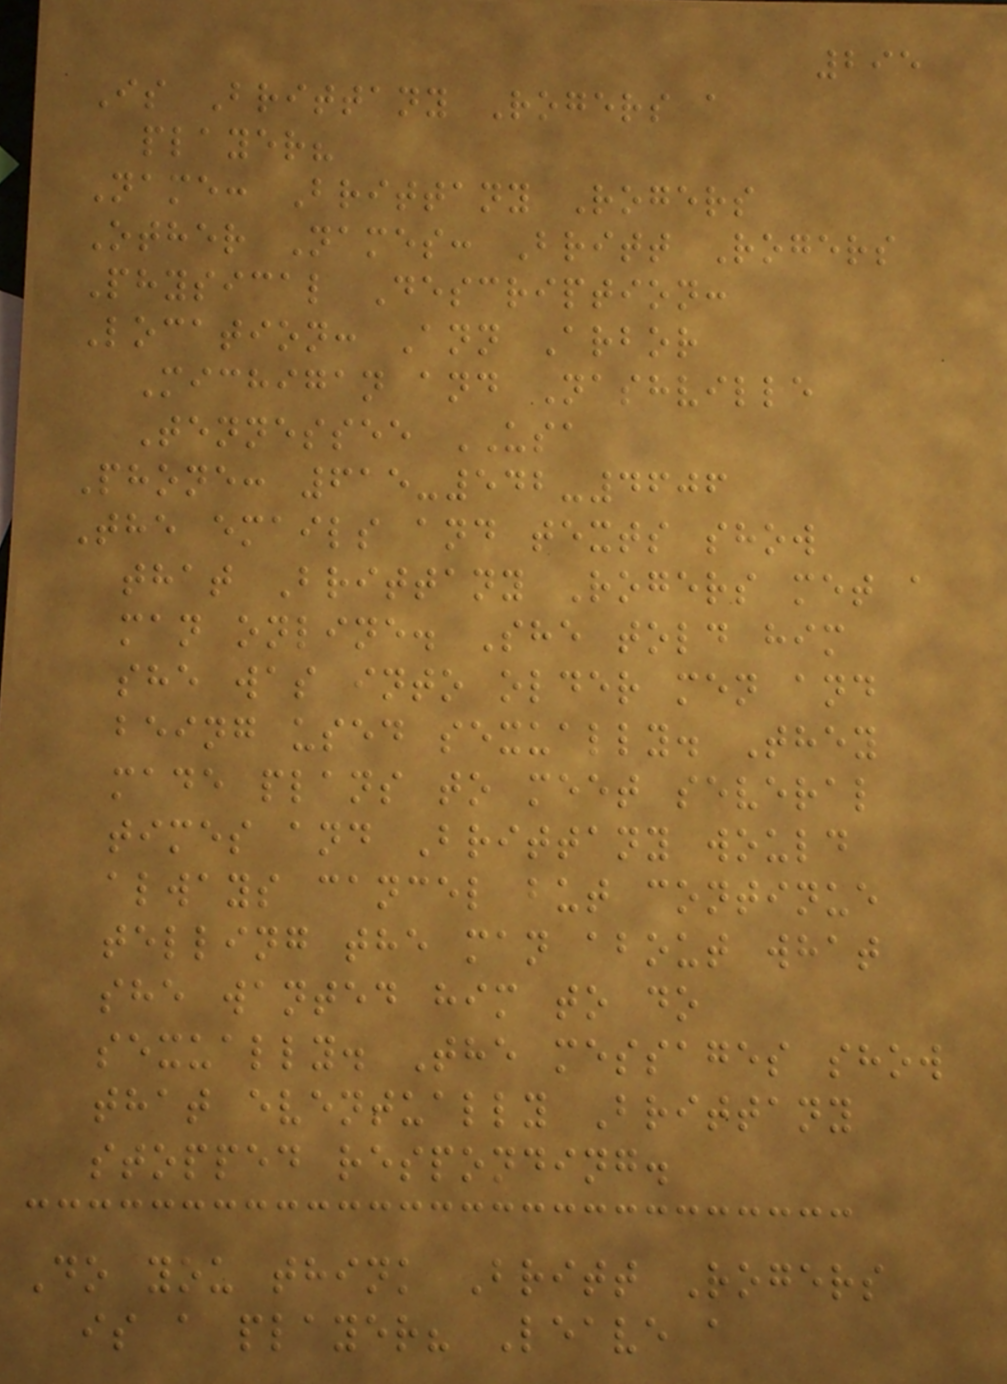295
Is Brittany Rogers a
player?
Name: Brittany Rogers
Other Names: Britt Rogers
Physical Description:
Location: Ann Arbor
Michigan and Nashville
Tennessee USA
Phone: 615-542-4606
The emails and texts show
that Brittany Rogers met a
man online. She told him
she was into older men and
being used sexually. They
made plans to meet several
times and Brittany would
always cancel but continue
telling the man about what
she wanted him to do
sexually. The messages show
that eventually Brittany
stopped responding.
Do you think Britt Rogers
is a player? Leave a
